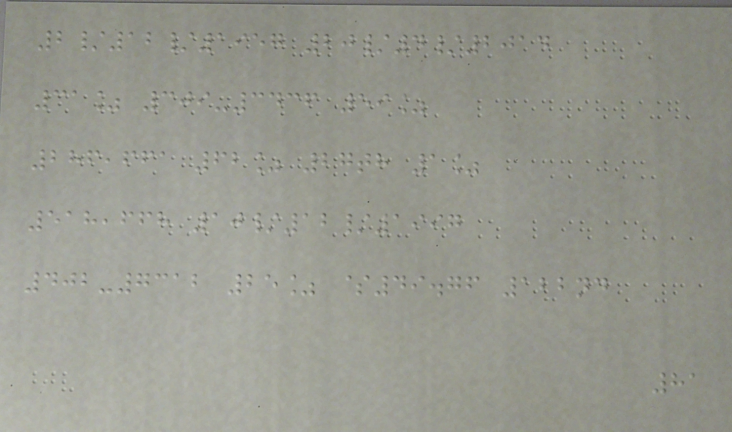2/12/1957 20/4/2014
31% 309-3436 59%
286,661 62% 27th 1%
518,668 10/12/1997
402-7312 25% $49.76 122nd
81
